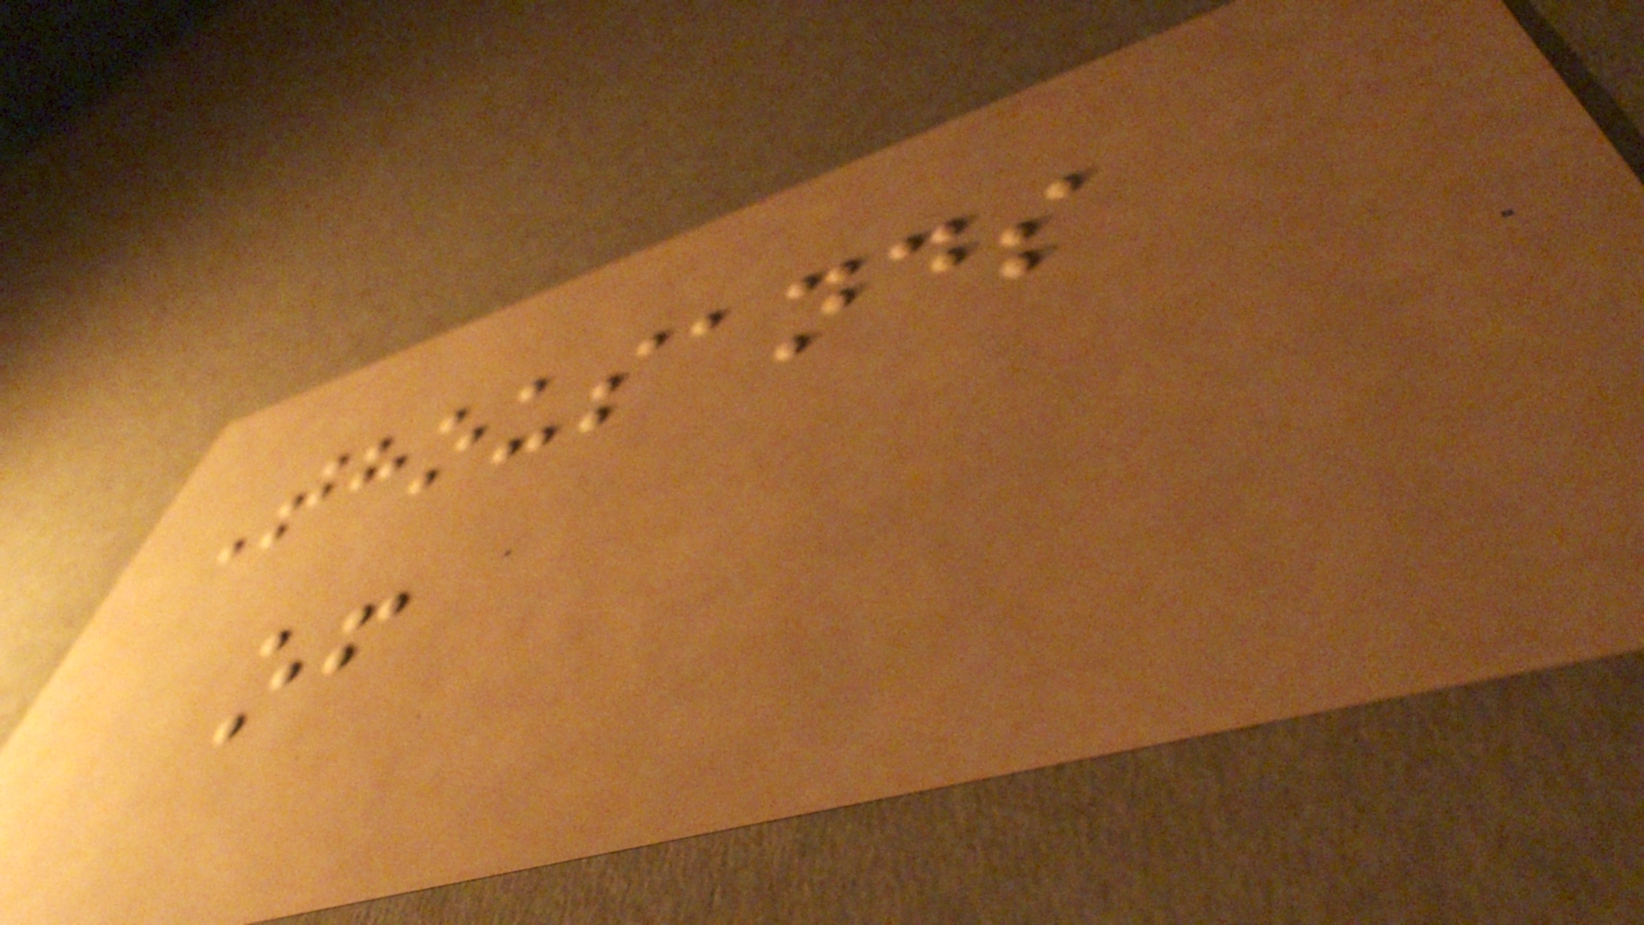Thousands
of
